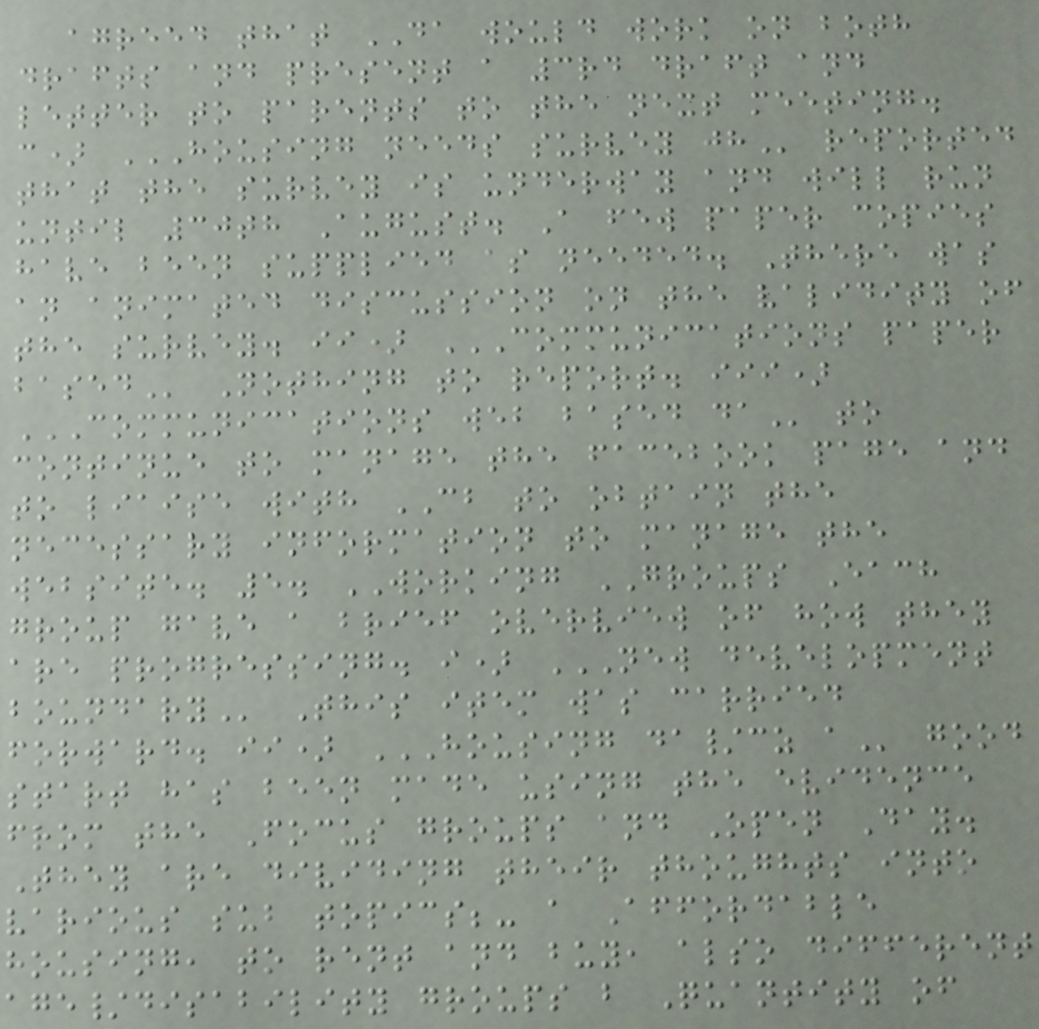agreed that DA would work on both
drafts and present a 3rd draft and
letter to parents to the next meeting.
c) HOUSING NEEDS SURVEY JH reported
that the survey is underway and will run
until 30th August. A few paper copies
have been supplied as needed. There was
an animated discussion on the validity of
the survey. ii) COMMUNICATIONS PAPER
BASED Nothing to report. iii)
COMMUNICATIONS WEB BASED DA to
continue to manage the facebook page and
to liaise with CB to obtain the
necessary information to manage the
website. 5. WORKING GROUPS Each
group gave a brief overview of how they
are progressing. i) NEW DEVELOPMENT
BOUNDARY This item was carried
forward. ii) HOUSING DA/CZ A good
start has been made using the evidence
from the Focus groups and Open Day.
They are dividing their thoughts into
various sub topics;- a Affordable
housing, to rent and buy, also different
age/disability groups b Quantity of
